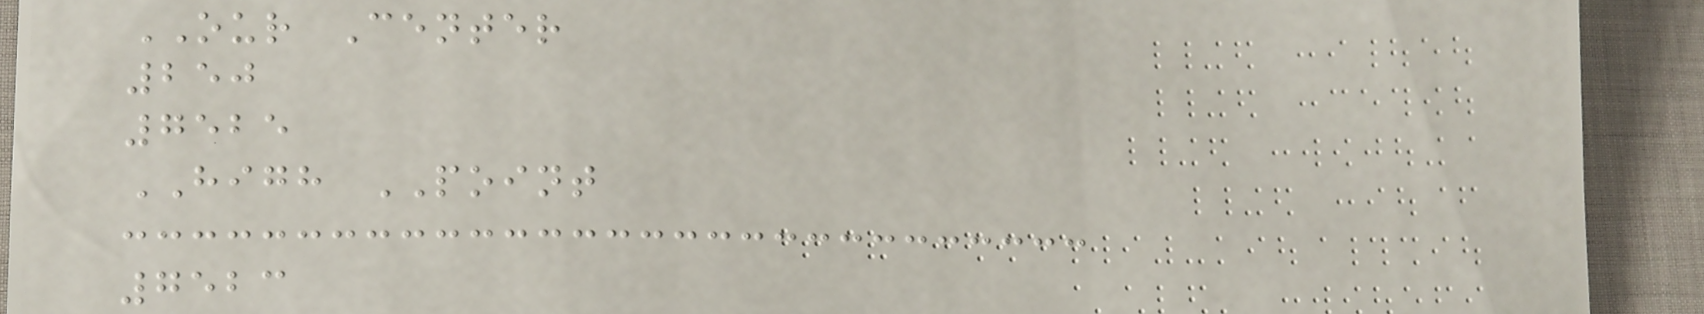OUR Center
250
7525
HIGH POINT
7523
